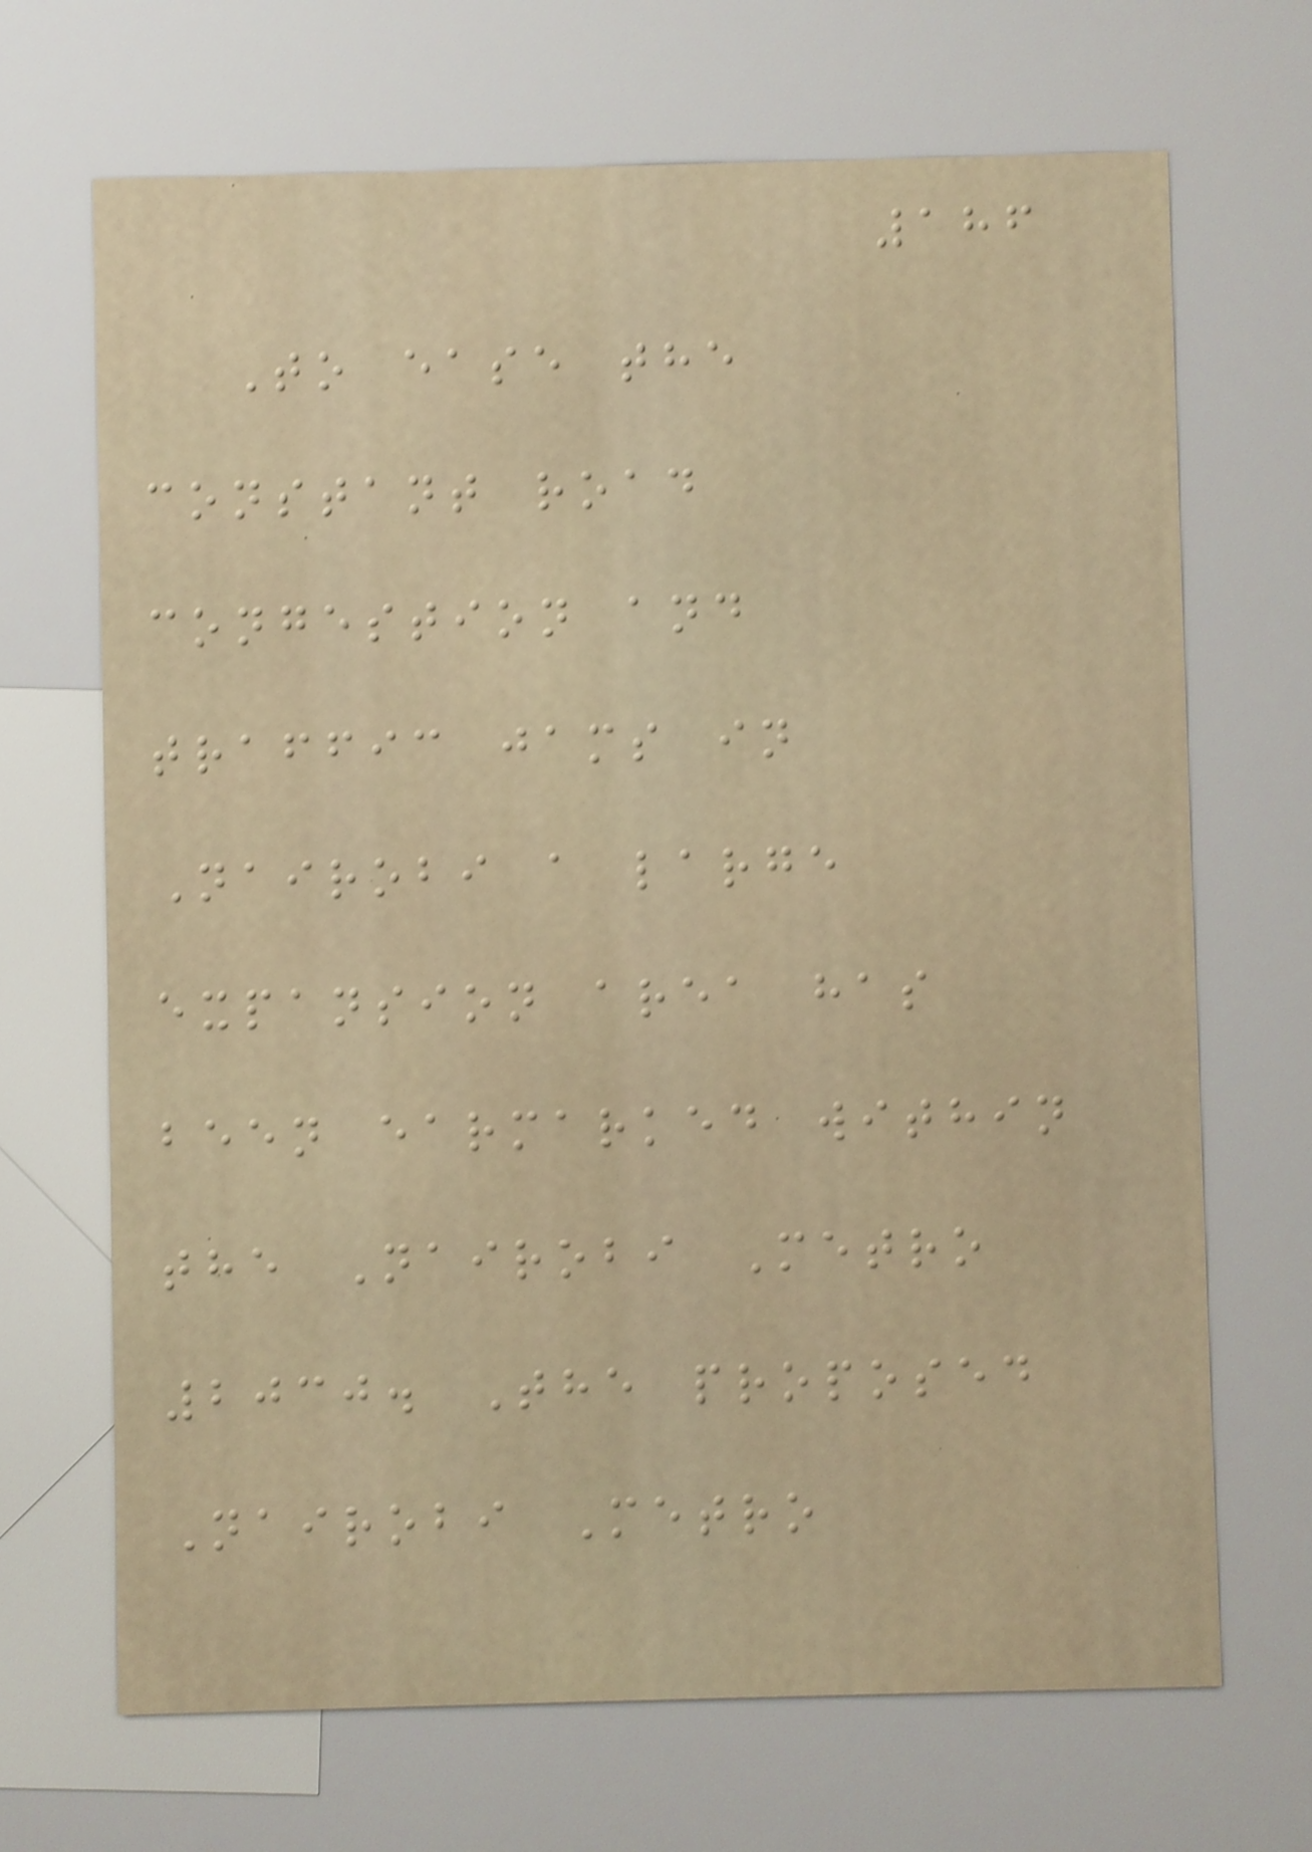186
To ease the
constant road
congestion and
traffic jams in
Nairobi a large
expansion area has
been earmarked within
the Nairobi Metro
2030. The proposed
Nairobi Metro
